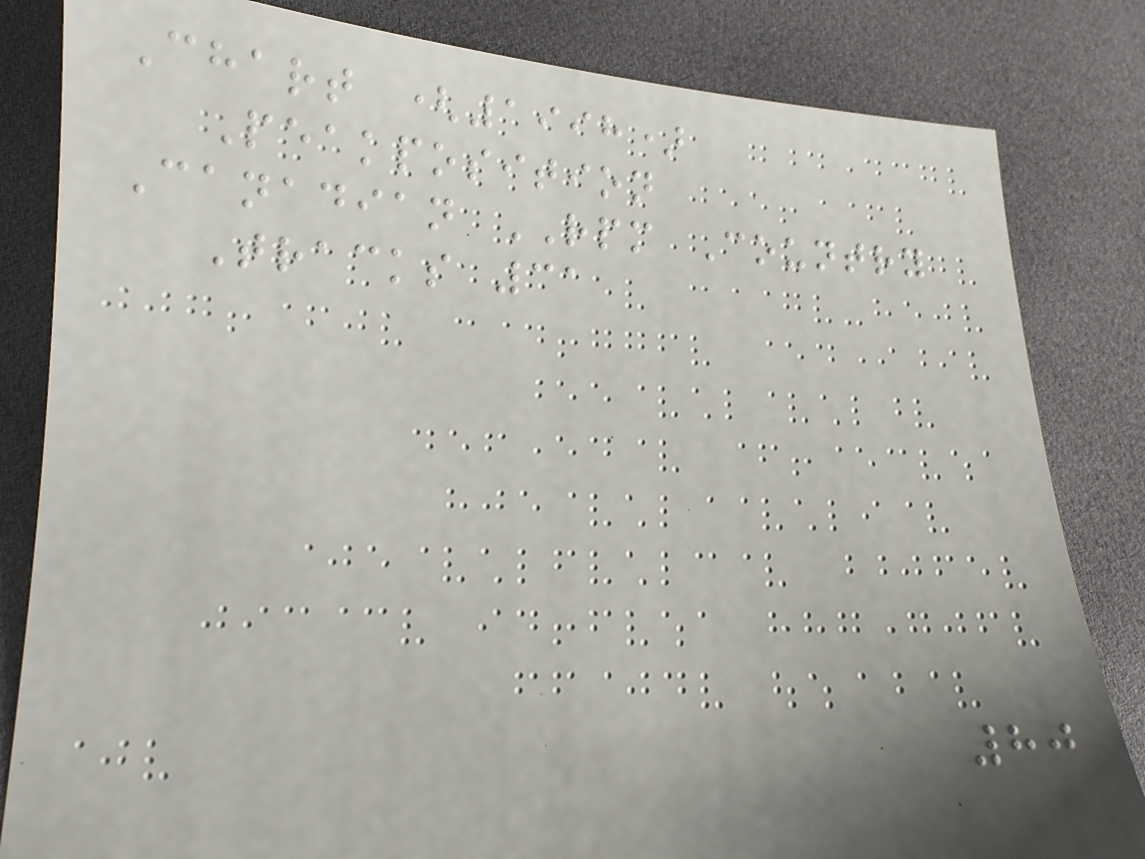Chart (1998)
Peakposition
Canadian RPM Country
Tracks 31
80
